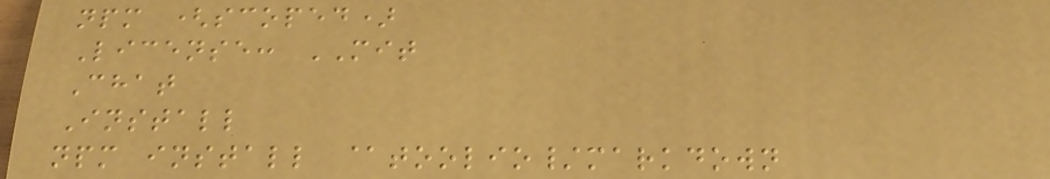npm (scoped)
License: MIT
Chat
Install
npm install @toolio/markdown
